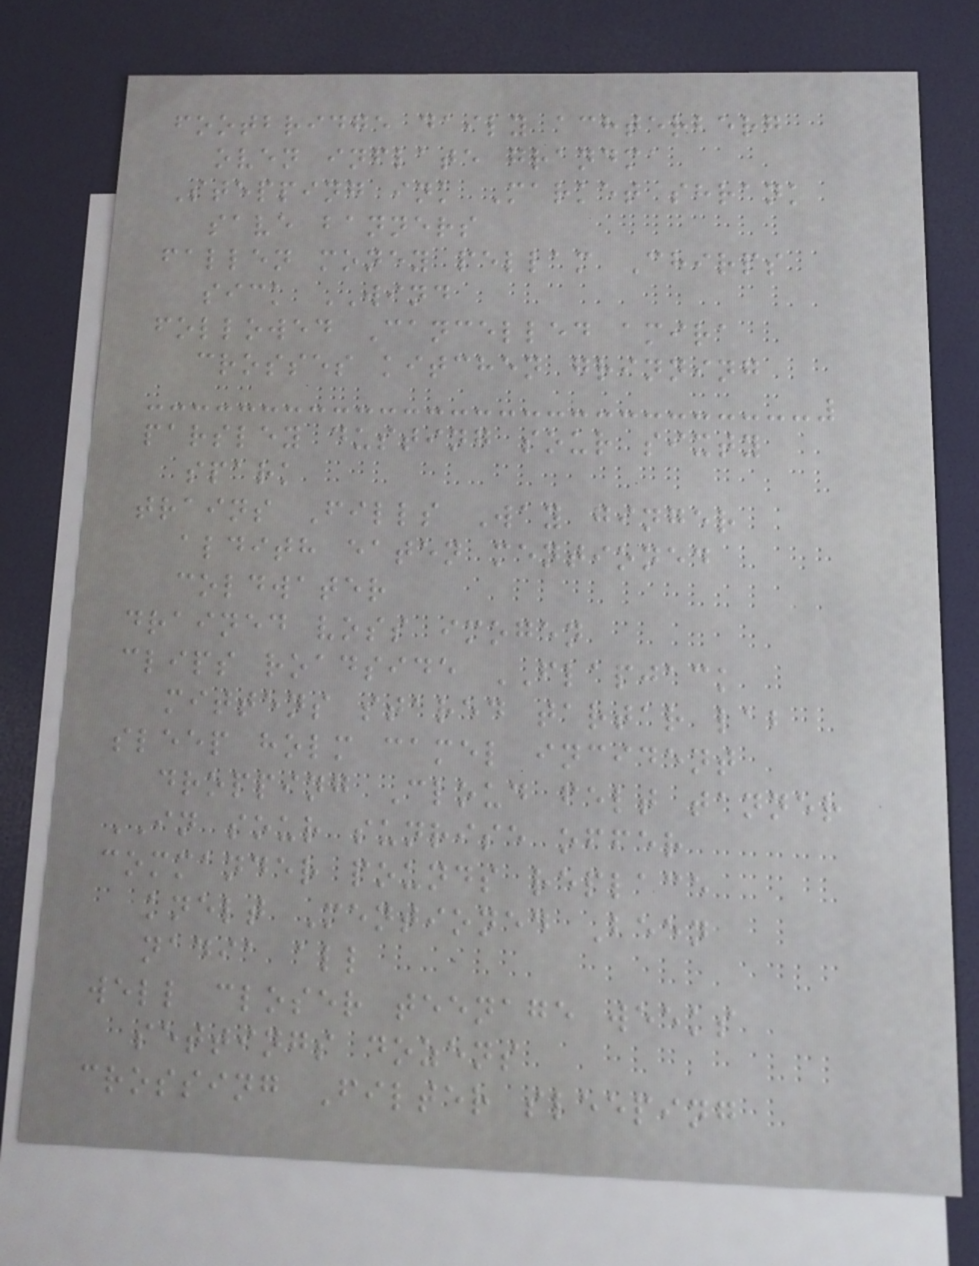footbridge daily achterberg
oven inflate grandma
Stepping ink Market shrank
save banners
fallen money pellam Chirps
sick WIND
followed Cancelled amira
crosses kitchen grinning
parsley dusting sour sixty
spark
trains Fills Way ginger
aldith eaten mentioned
coldwater
drained voss imogen
clips roadside FLAPJACK
mittens stared tartar lab
sleep holm camel incident
dropping Cloud felt tanner
IN sour sunrise offer
commander pounds replace
knelt Mentioned Been
nadia all
well closer teenage weeks
settings dozens
crossing Filter sleeping
